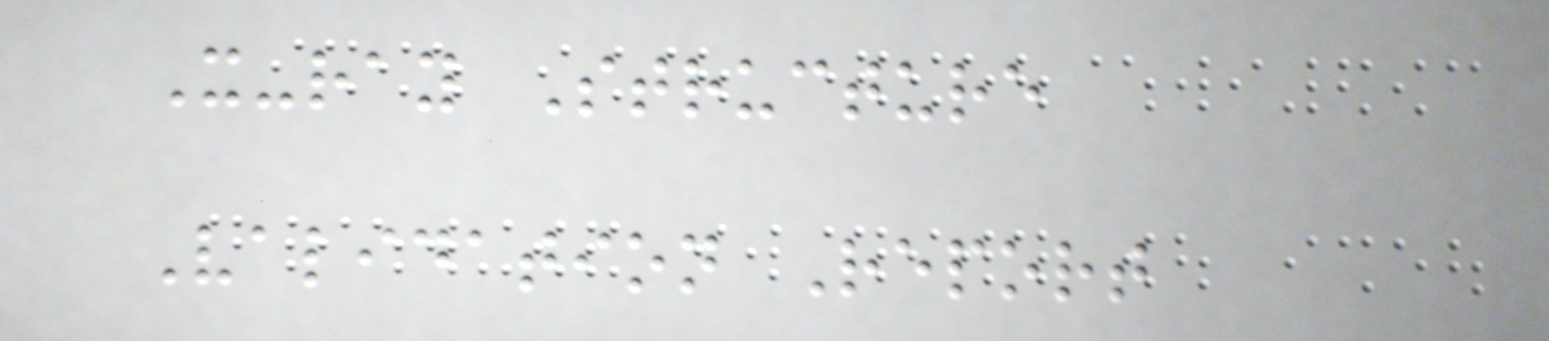X-ray Structure
Validation Report
